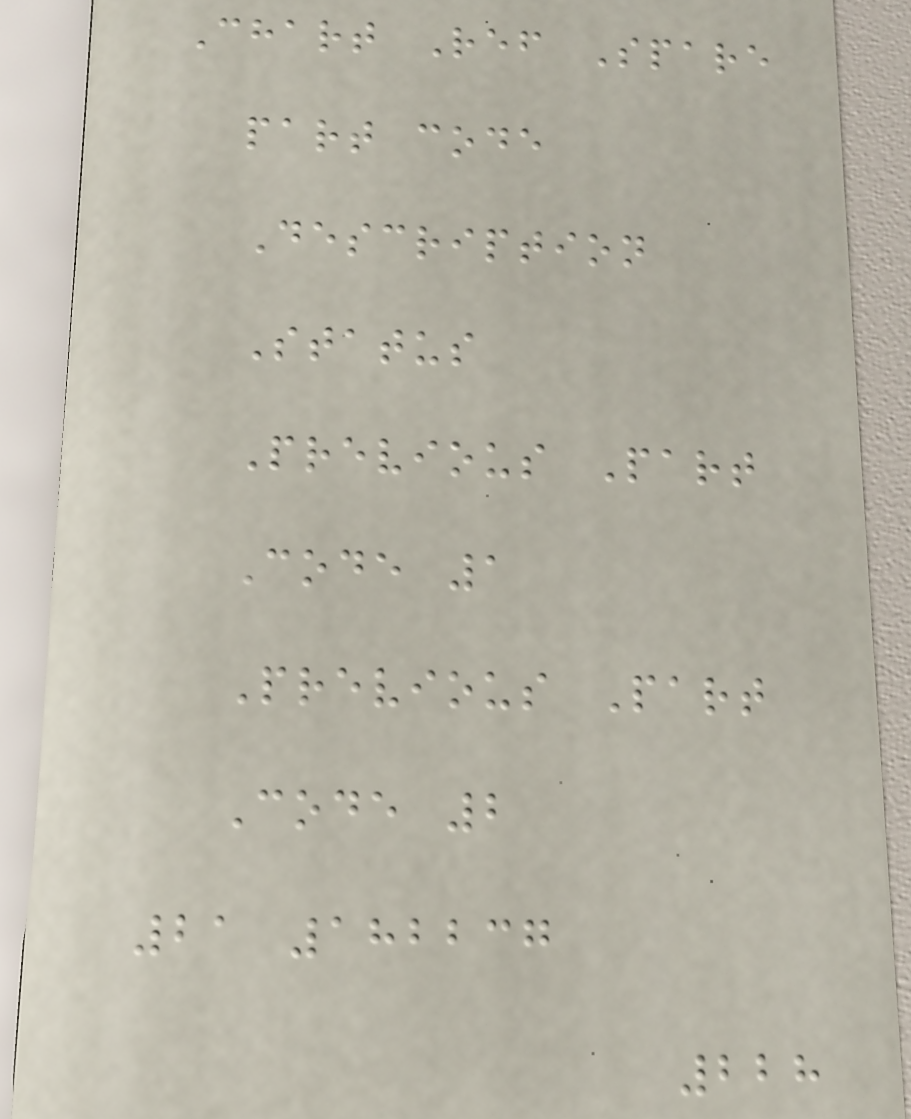Chart Ref Spare
part code
Description
Status
Previous Part
Code 1
Previous Part
Code 2
21 182237
228
